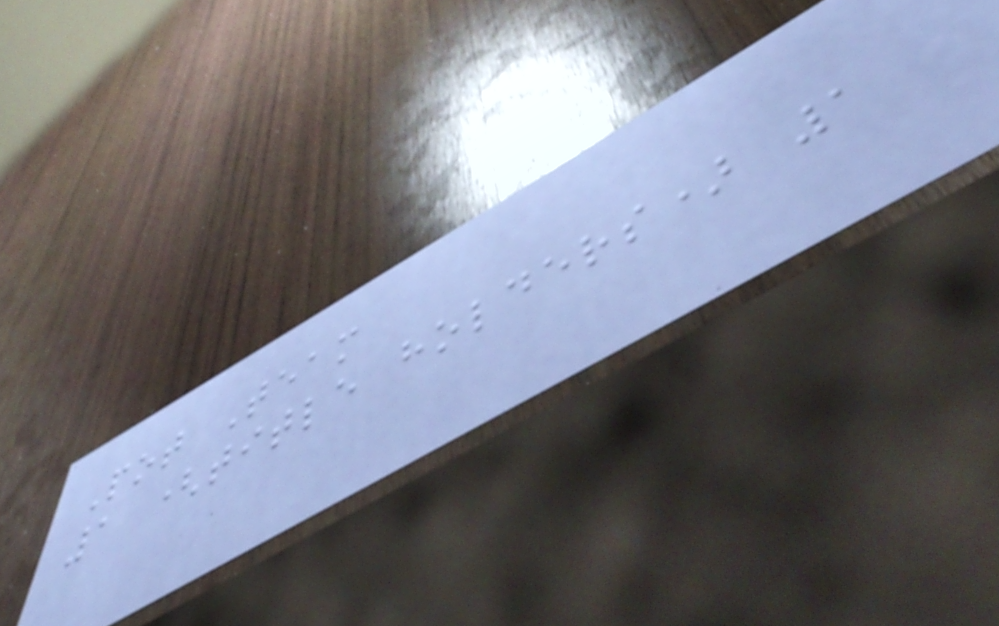Pot Team
1 (title holders) 1
